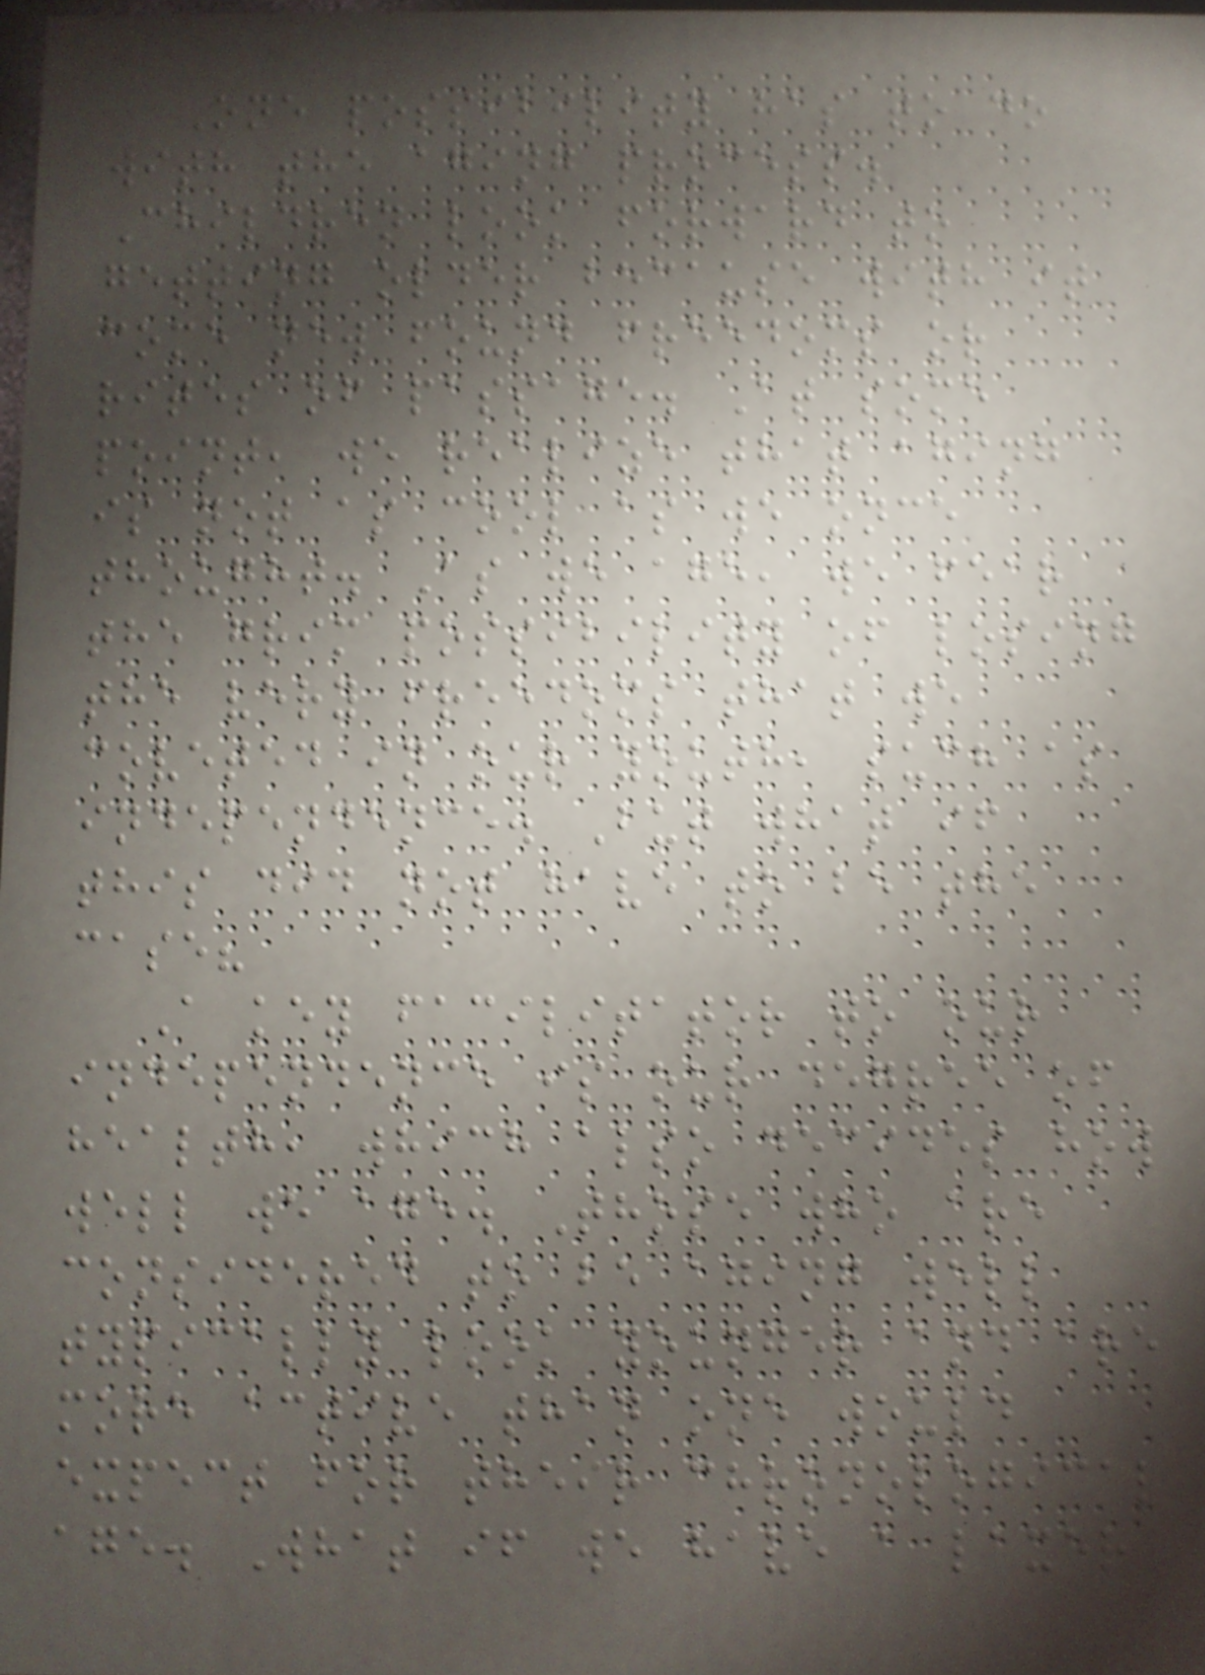One possibility has to do
with the aging process.
Children look forward to
getting older because with it
come new found freedoms or
rites of passage. At some
point, we realize that aging
is not as cool as we once
thought. As we age, we fear
the grim possibility of losing
the very freedoms that we
coveted in our youth, such as
independence. But what if
this did not have to be the
case?
A key facilitator to our
independence is our degree of
health, which also decides how
well we age. Those who are
considered to be aging well
typically look younger and are
more active than one would
expect for their chronological
age. What if we have a laxer
